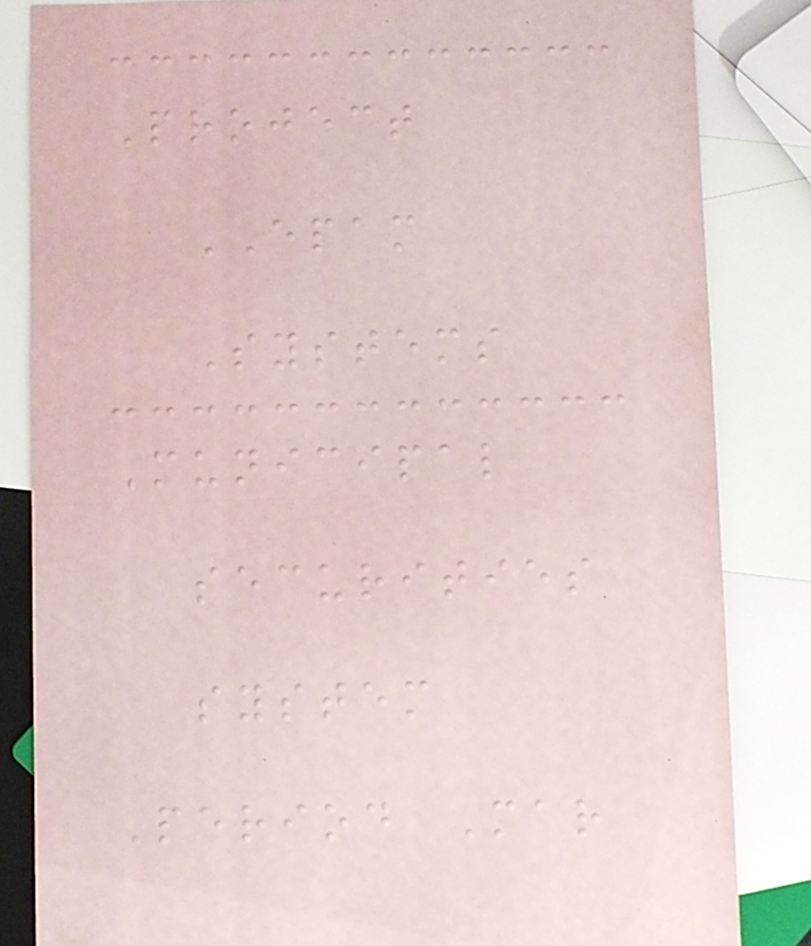Project
EPAM
Systems
Municipal
securities
system
Period Mar
